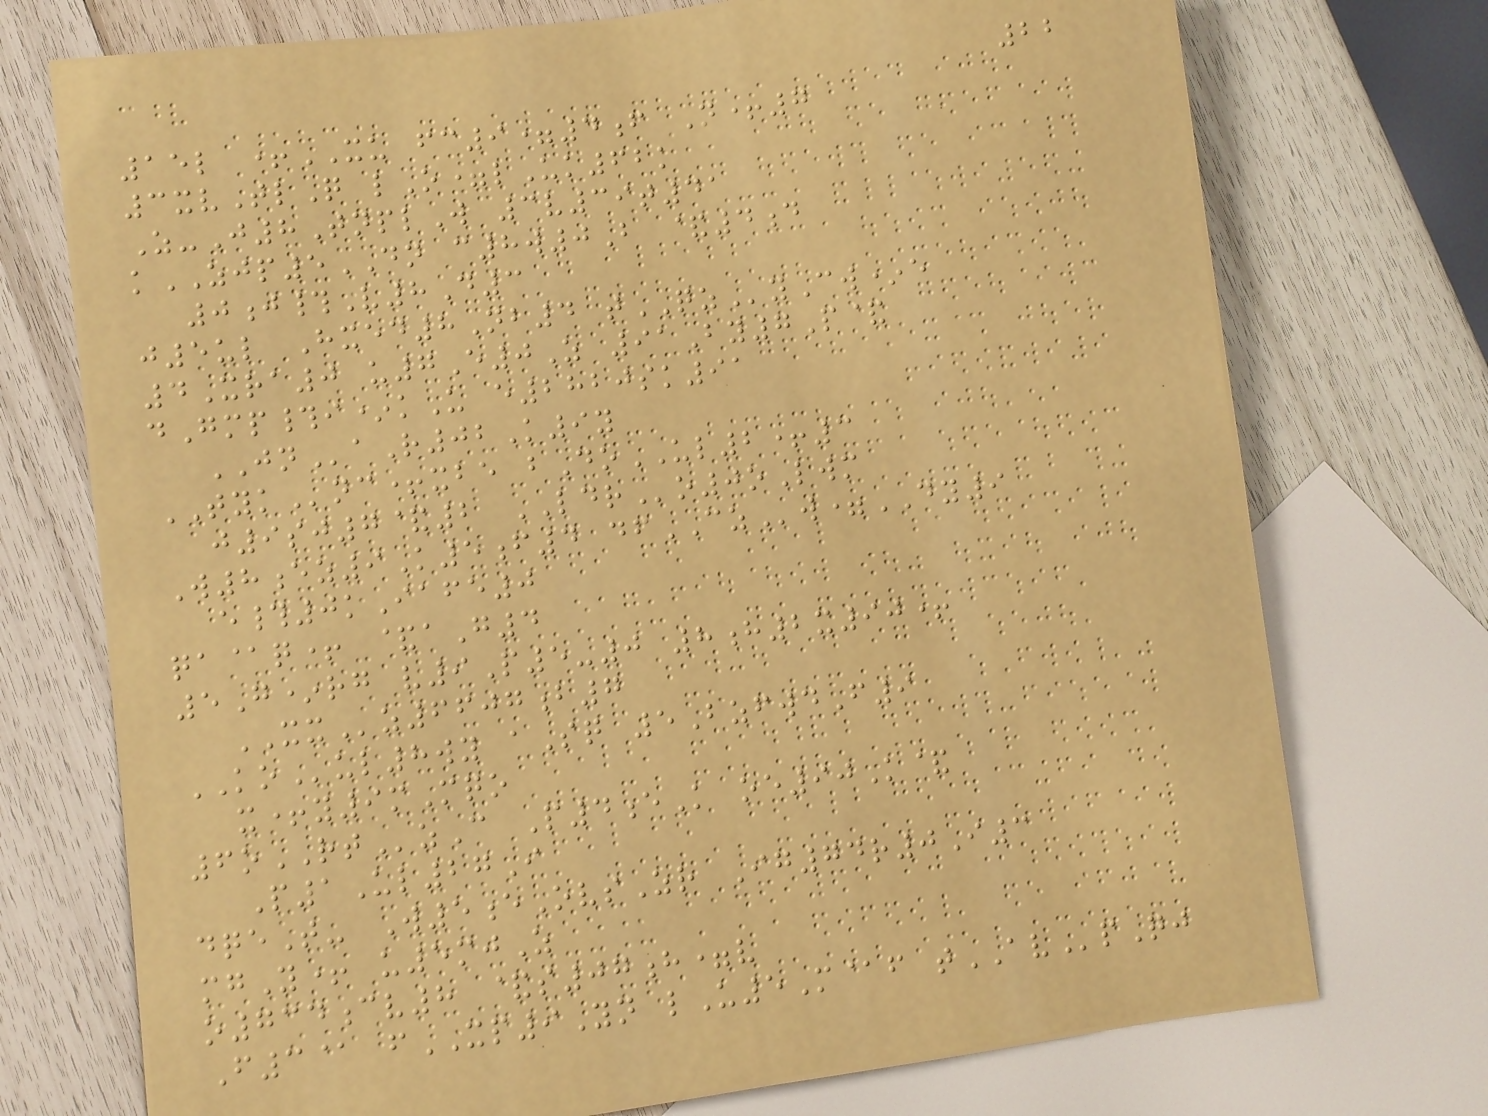22
15l +XU fc9=4f N+7
3xvTlQ lO=lUk62k
Z-J8TnplW 3v39t41
kZJP5DN c8w0B &4d
0j#V8D3
j5ul Hxed8Nb4 tQZyCw*e
4Xra0 u7E0Z 91By7P&
dGmp#i*kU e2820sk91
JNaR02K9y
TYKnc+xbe bDoUL2+3
j9sj7&2 LDRo0oLwm
W8ez9K5f4 dfCZw=DY9
e#0kIafe0
qa@q+ &aG4
5G*rg v9P5-0 8h2x90+
XXz6607b7
KOul8wy aSq 5BzfwdF9
x+y9mMqo
6oRTzC P4eK oe90K&
P1Ul27I
dqeT- W5eOvsZr Ig74r0I3
mgY+ u5mjZ
o734cv8 &s07h=v
F3@ fXP9Yn lU5M@f tAVpQj
